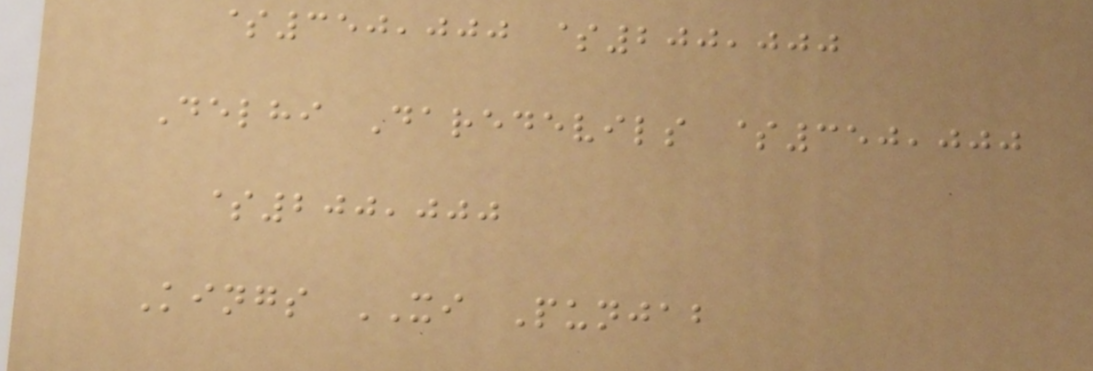$350,000 $200,000
Delhi Daredevils $350,000
$200,000
Kings XI Punjab
